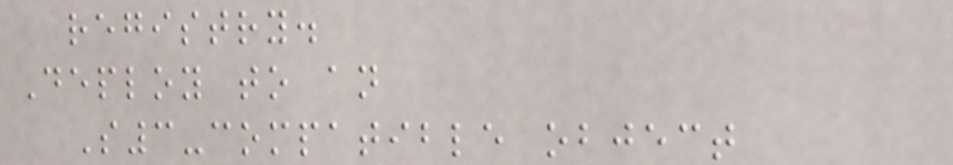registry.
Deploy to an
S3-compatible object
